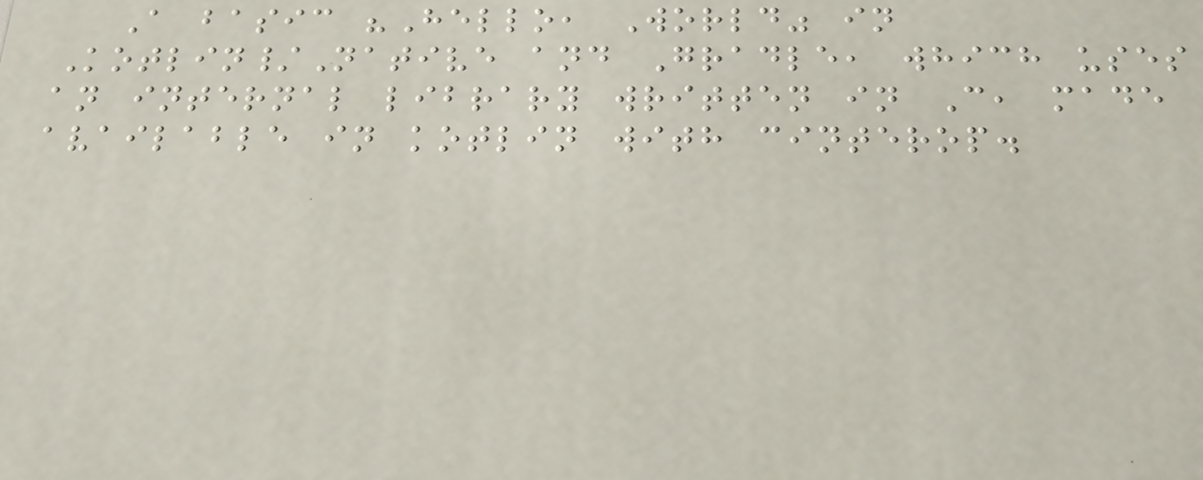A basic "Hello, World" in
Kotlin/Native and Gradle, which uses
an internal library written in C, made
available in kotlin with cinterop.
